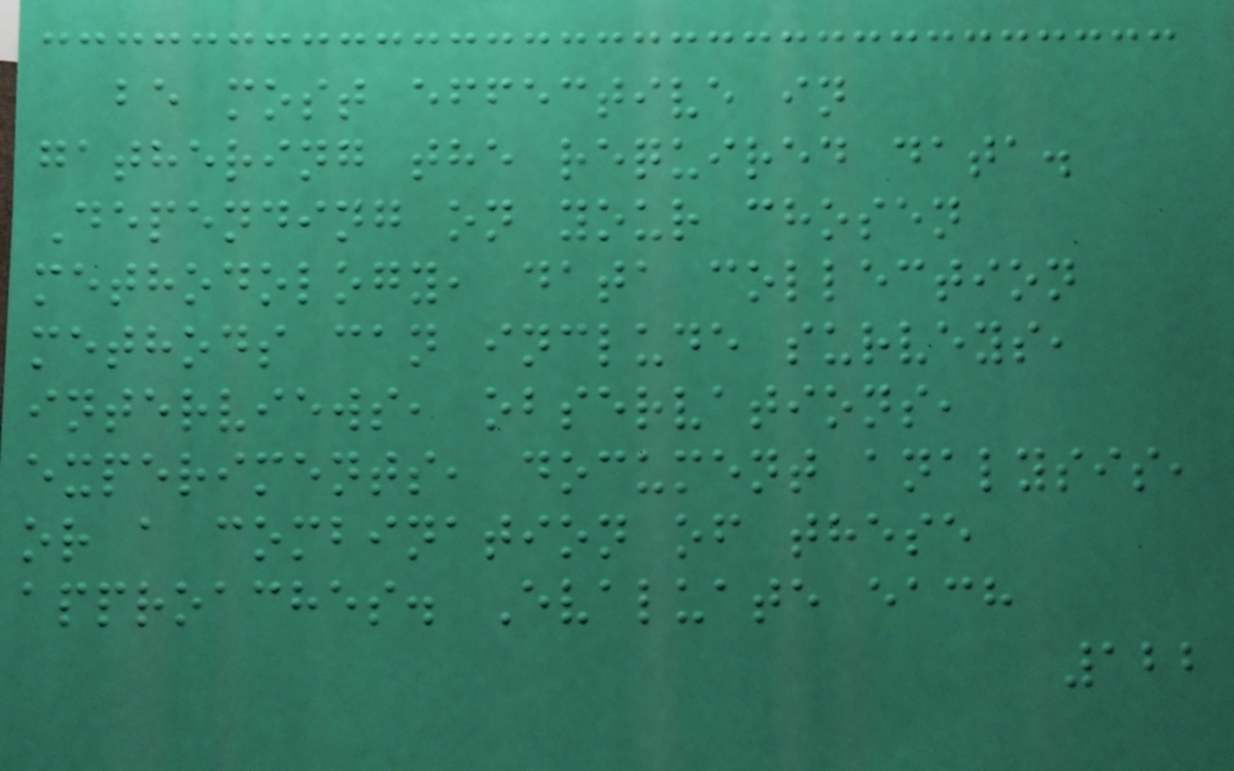be most effective in
gathering the required data.
Depending on your chosen
methodology, data collection
methods can include surveys,
interviews, observations,
experiments, document analysis,
or a combination of these
approaches. Evaluate each
122
